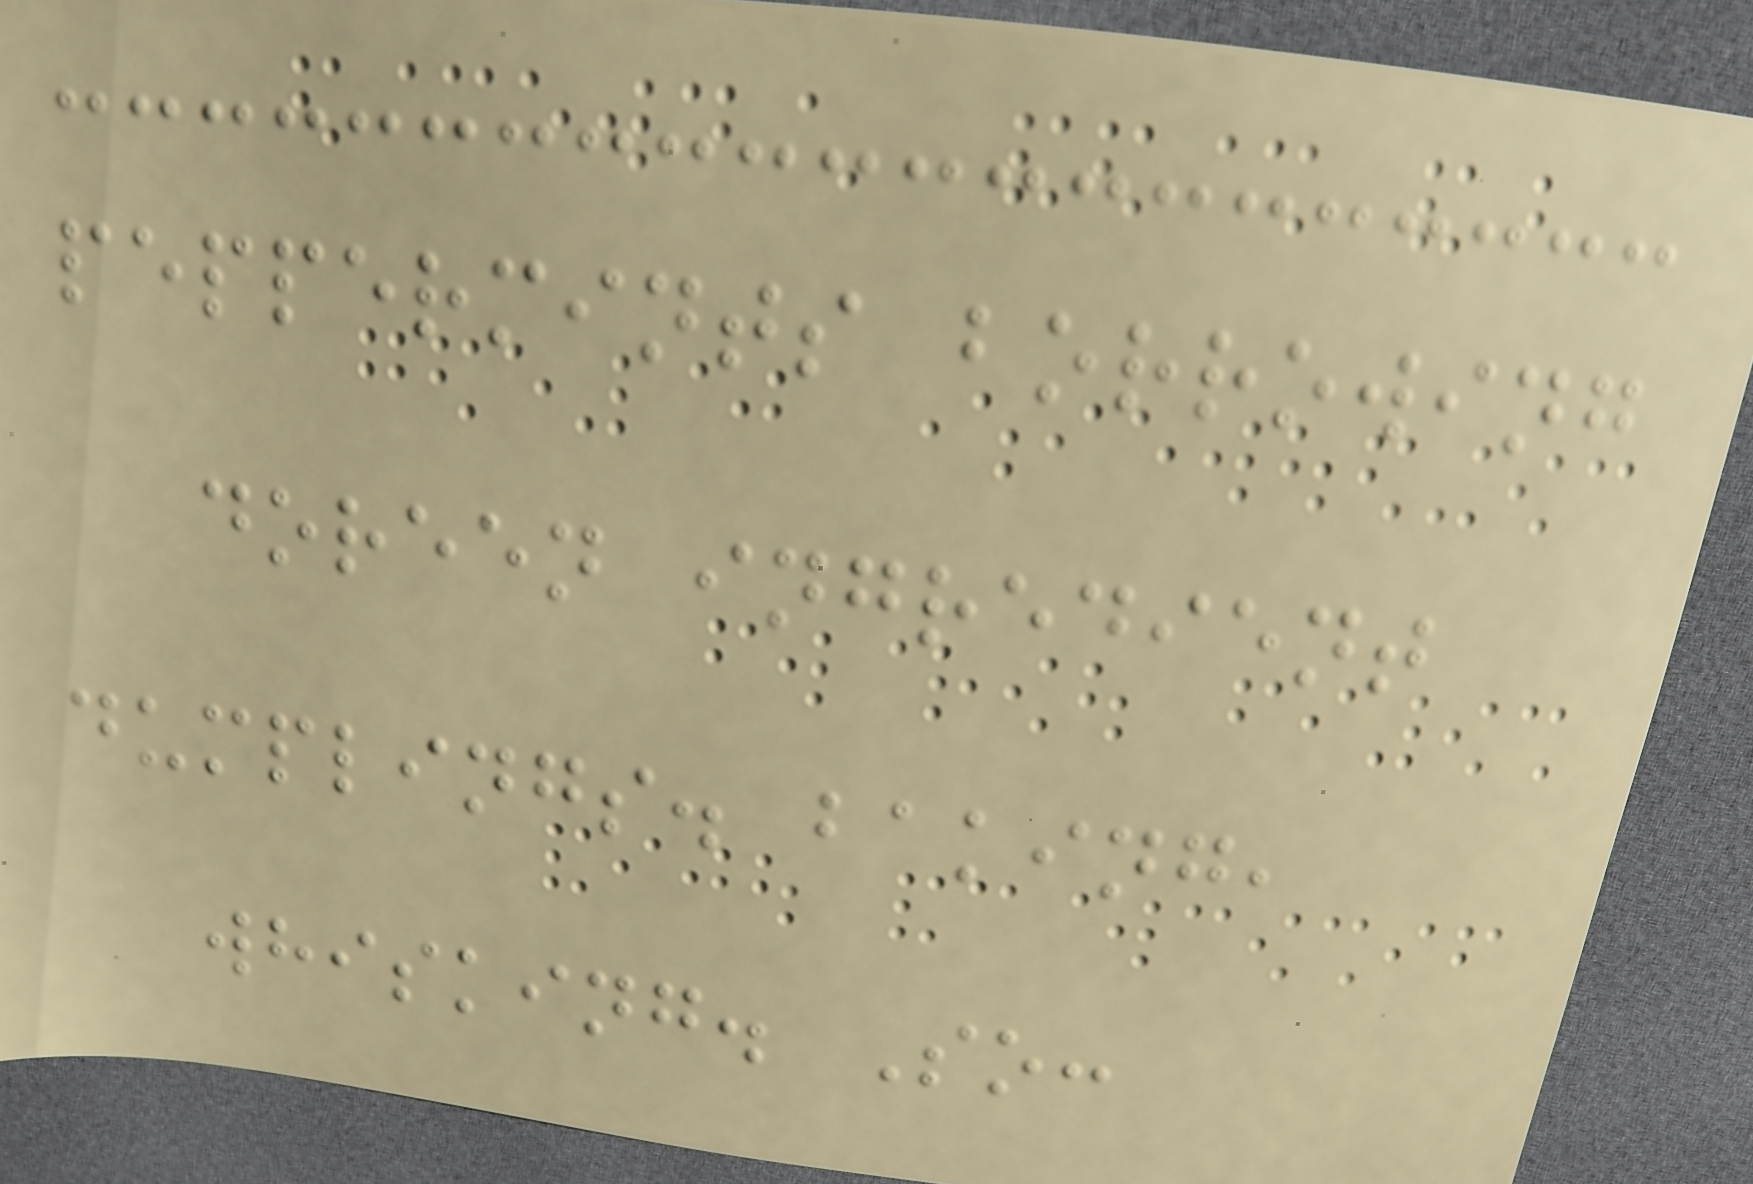peppermints borrowing
doreen ingredient
dumplings. baking,
whisking. So:
